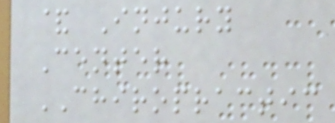& Injury
Center
CHIROPRACTIC
